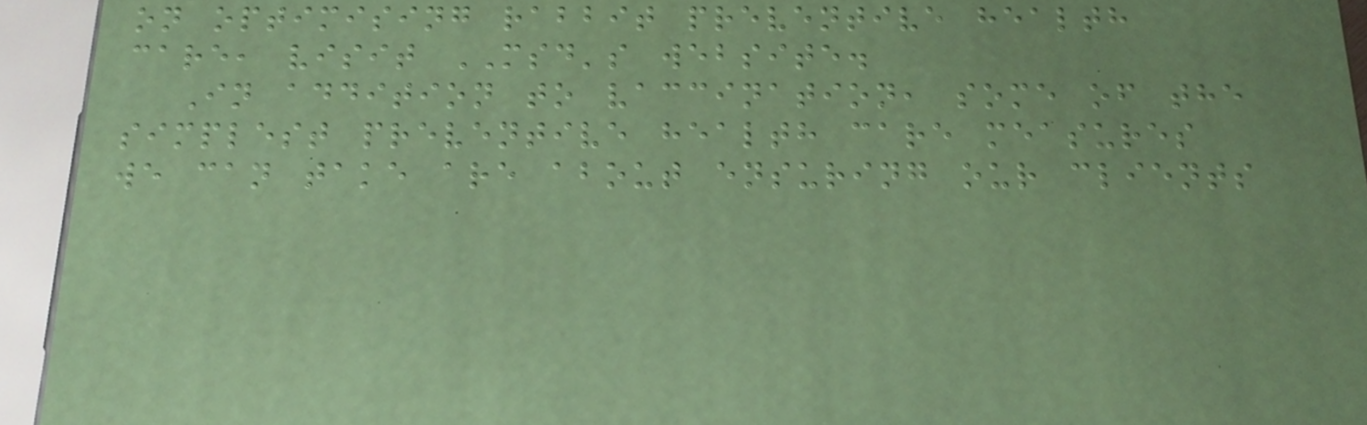on optimising rabbit preventive health
care, visit MSD's website.
In addition to vaccination, some of the
simplest preventive health care measures
we can take are about ensuring our clients
